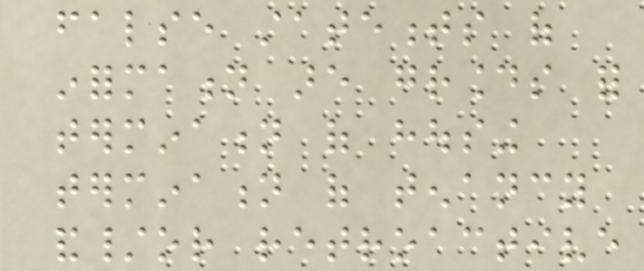false statements of
information are grounds for
termination of housing
termination of tenancy
and/or retroactive
